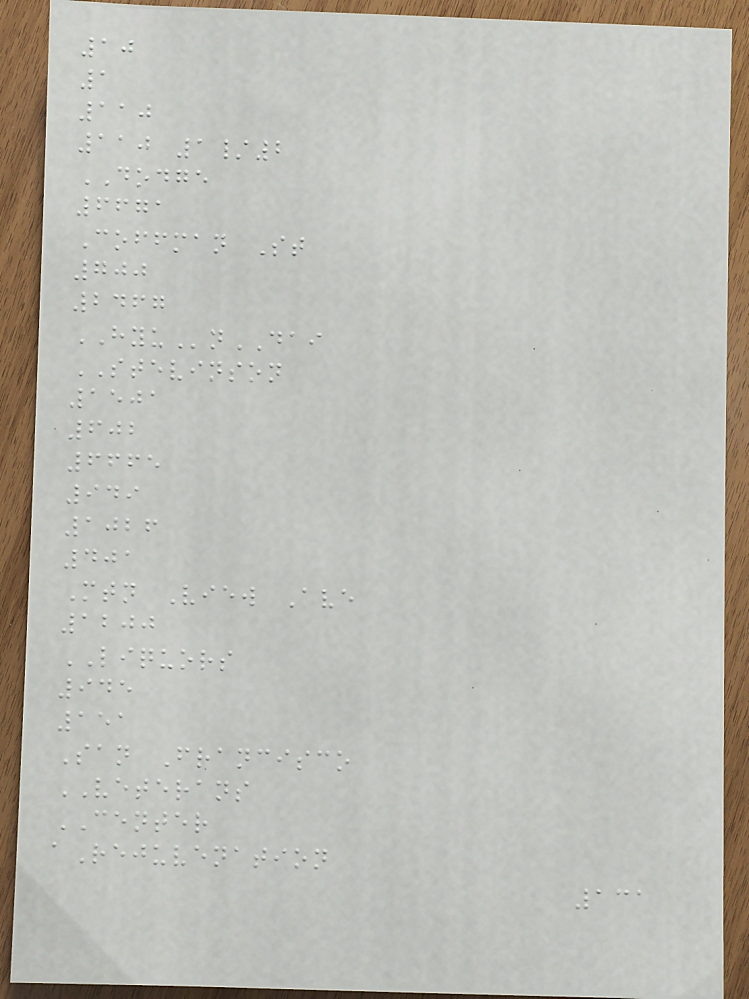10
1
110
110 1/2
DODGE
6671
Coffman St
700
2467
HYUnDAI
STEVINSON
1501
602
6665
949
1026
401
Mtn View Ave
1200
LIQUORS
945
151
San Francisco
VETERANS
CENTER
aRejuvenation
131
